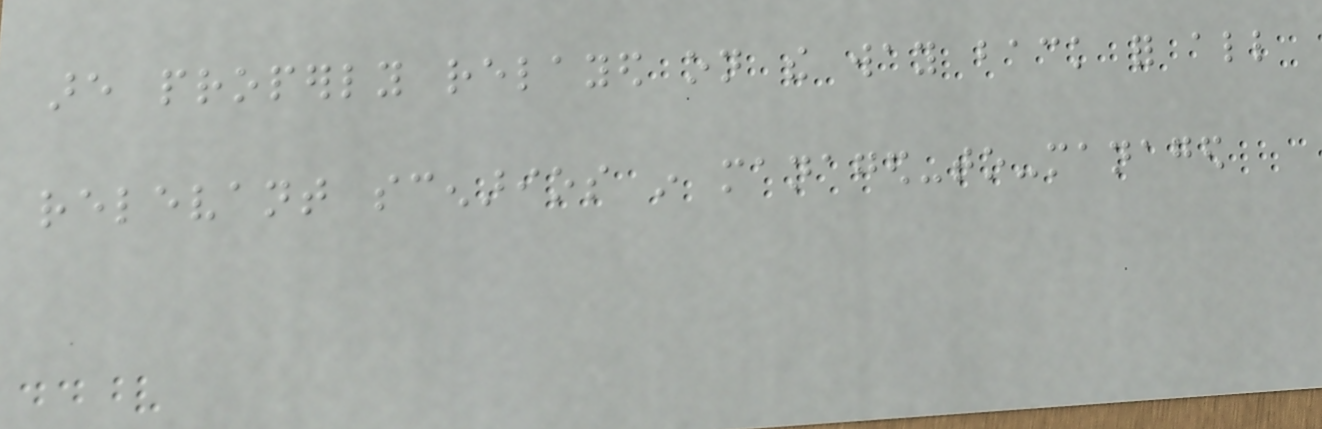are properly relayed on the way back for all
relevant scenarios in managed-to-managed
